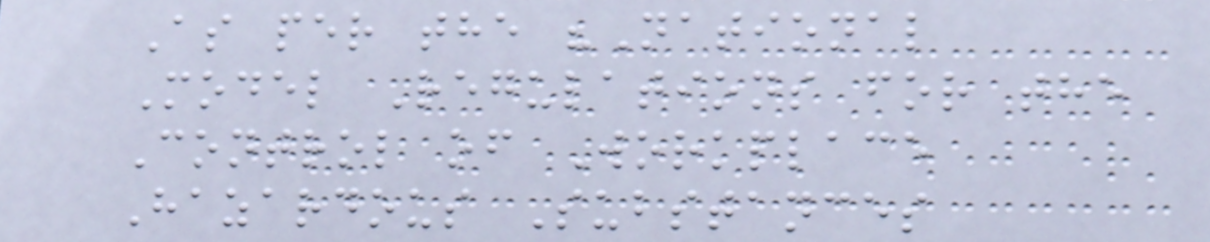As per the "National
Model Regulations for the
Control of Workplace
Hazardous Substances
